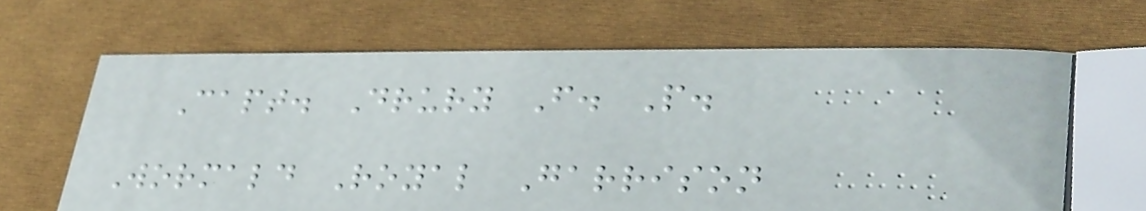Capt. Drury F. P.
Wormald Royal Garrison
